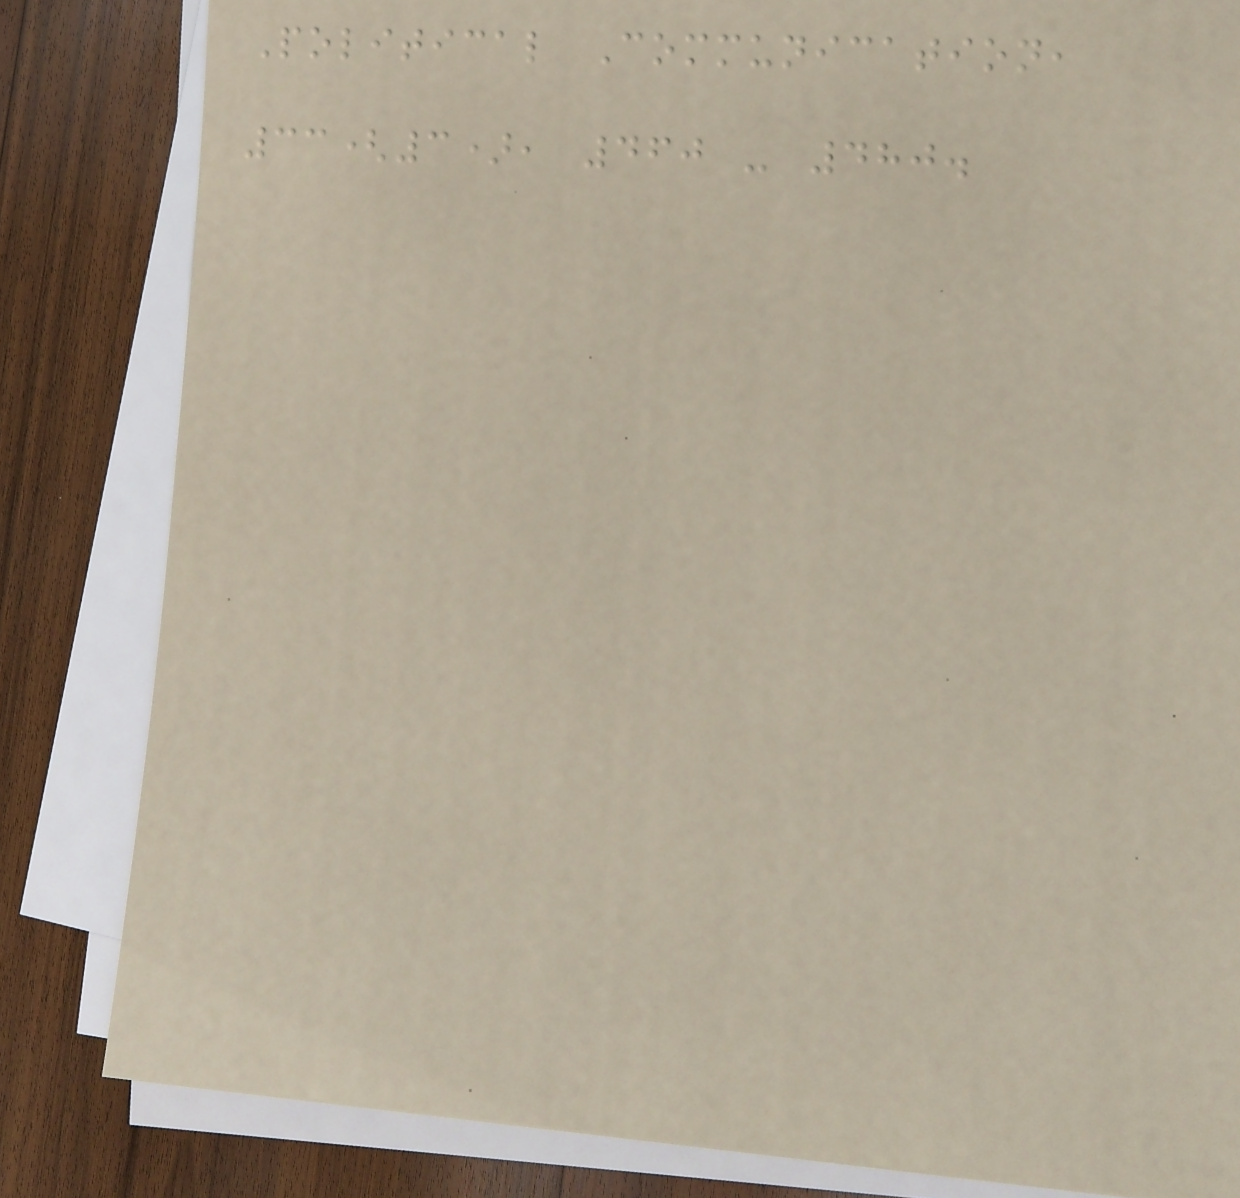Political Communication,
33(3), 460 - 480.
